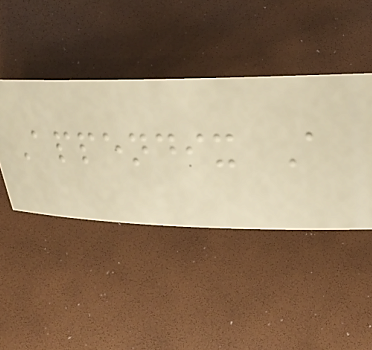Appendix A
